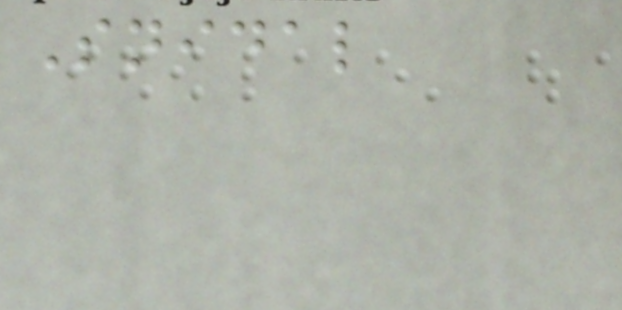Snidal
